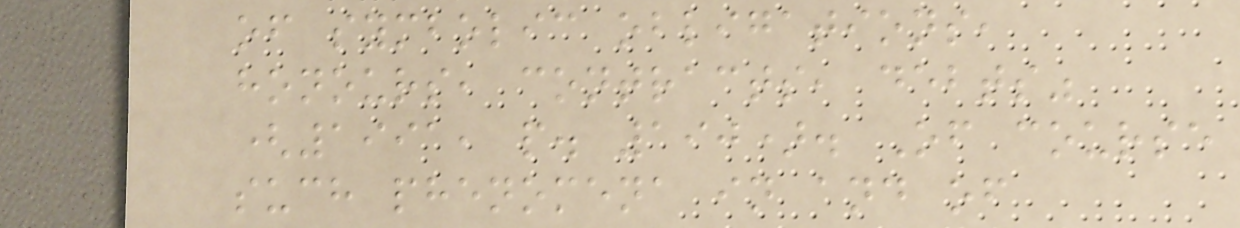of symbolic obligations,
honours, contracts, debts"
(1991, p. 190). Of course
such phenomena in and of
